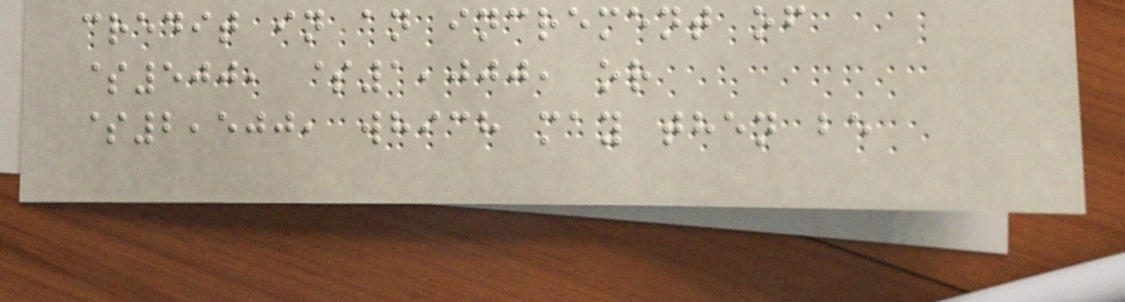credit in an increment of
$500, $1,000, or
$2,500, which may then be
